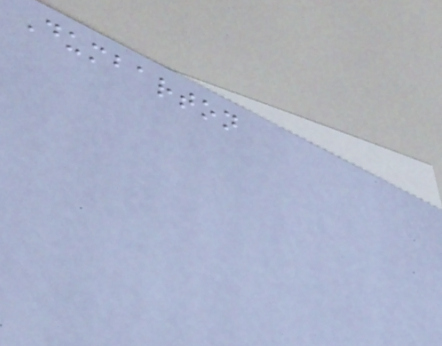Dumbarton
